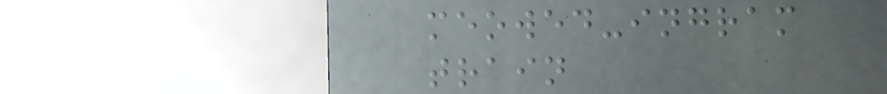meowed-ingram
train
